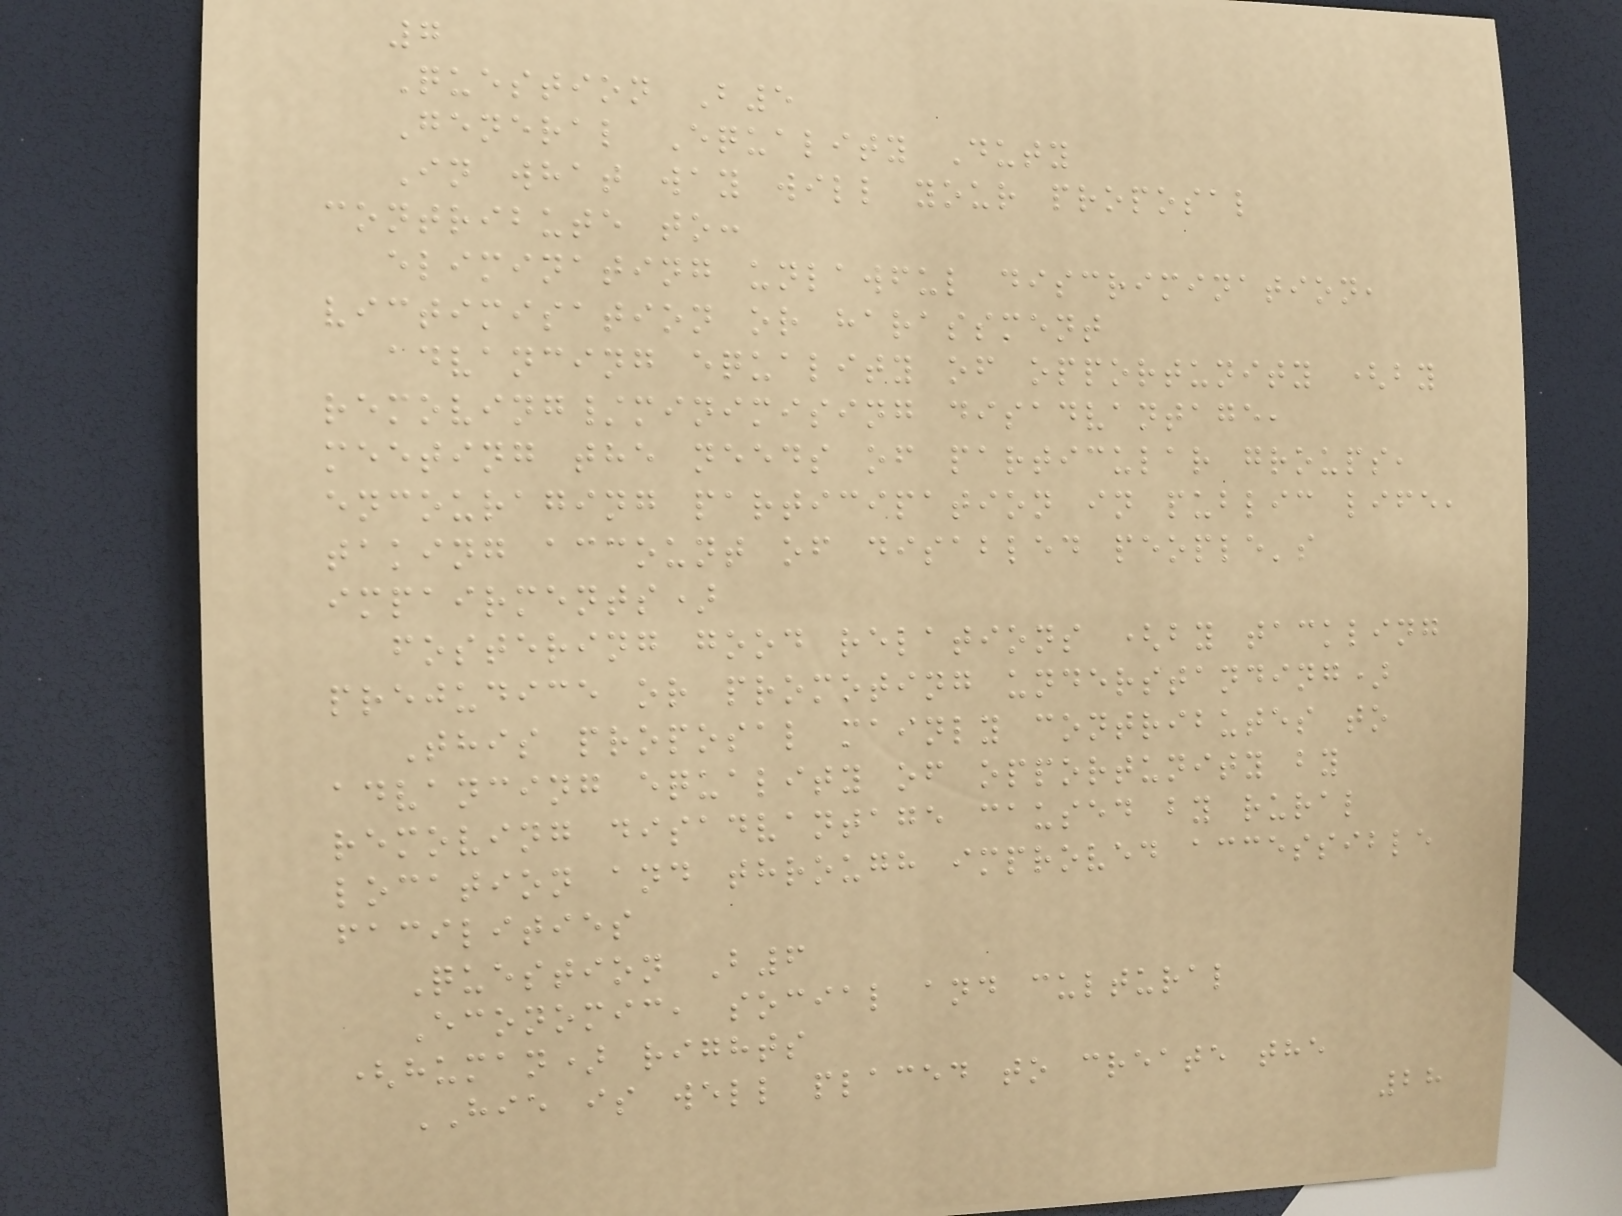7
Question B5
General Equality Duty
In what way will your proposal
contribute to:
eliminating unlawful discrimination,
victimisation or harassment
advancing equality of opportunity (by
removing/minimising disadvantage,
meeting the needs of particular groups,
encouraging participation in public life,
taking account of disabled people's
impairments)
fostering good relations (by tackling
prejudice or promoting understanding)
This proposal mainly contributes to
advancing equality of opportunity by
removing disadvantage caused by rural
location and through improved accessible
facilities
Question B6
Economic, social and cultural
(human) rights
HIE is well placed to create the
28
